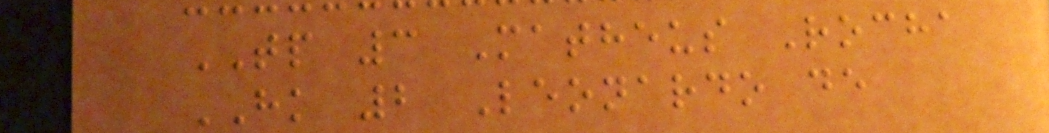TP 3 Matheus Rocha
HK 2 Leonardo de
